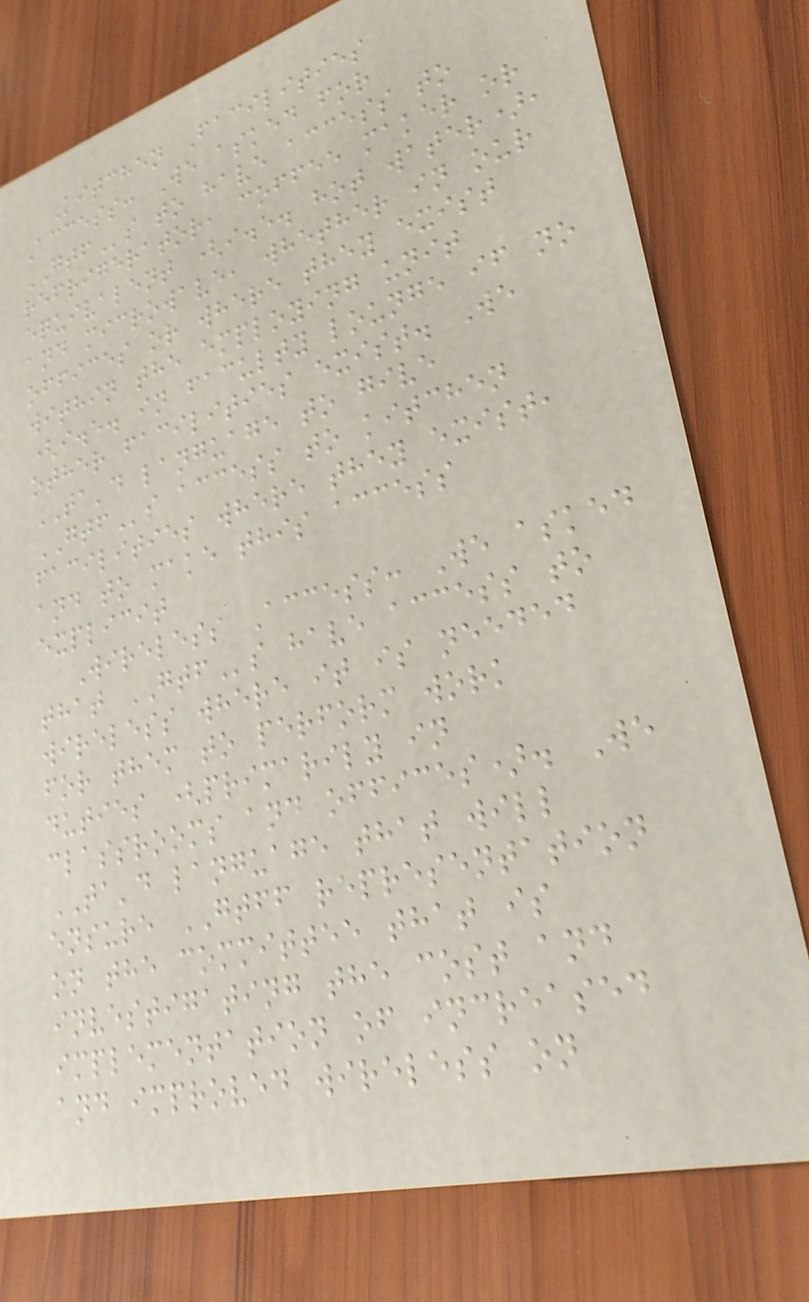Kitchen Facilities
Access: We asked for
GTFs to have access to
refrigerator, coffee maker or
equivalent (i.e. hot water),
and microwave, whether in our
offices or where they exist
within the employing unit
(i.e. in faculty lounge if no
other facilities exist. We
TA'd language to give
GTFs access to kitchen
facilities where they exist,
and to make this access
explicit
Wireless Access: We asked
that GTFs have access to
wireless where it is needed
for them to perform work
duties (primarily in
classrooms and offices). We
TA'd language that will
ensure GTFF representation
on the committee that is
investigating the cost and
implementation of increased
and improved wireless on
